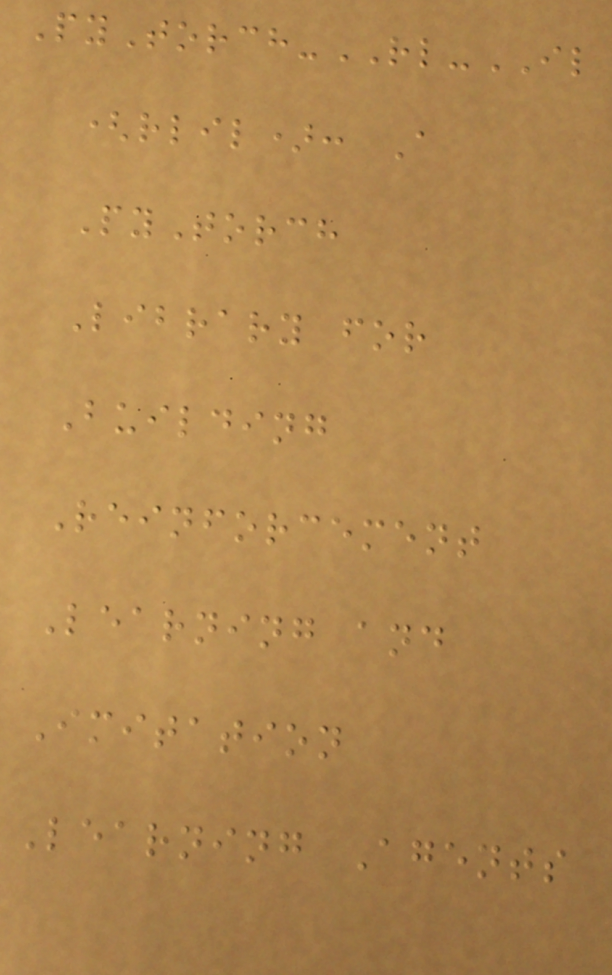PyTorch-RL-IL
(rlil): A
PyTorch
Library for
Building
Reinforcement
Learning and
Imitation
Learning Agents
